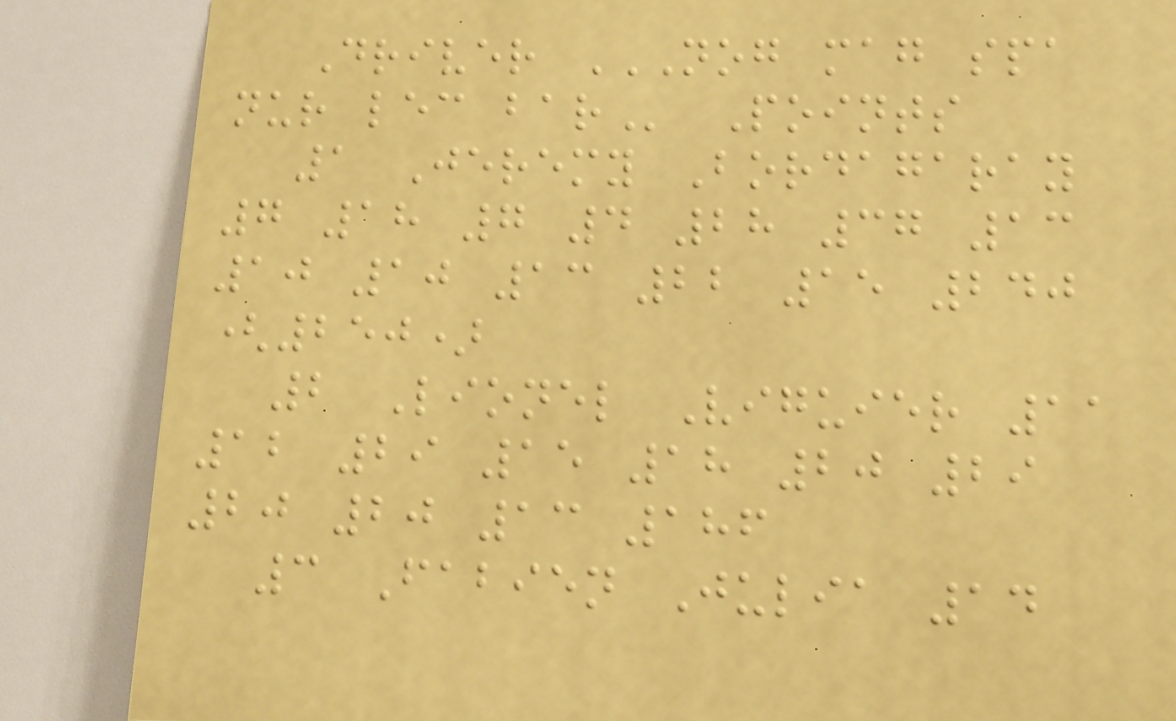Driver NOG MAG SPA
NUR LEC BAR Points
1 Jeremy Bordagaray
7 18 7 4 28 37 13
10 10 13 22 15 240
(250)
2 Lionel Viguier 11
12 29 15 18 20 29
20 20 13 186
3 Fabien Julia 14
